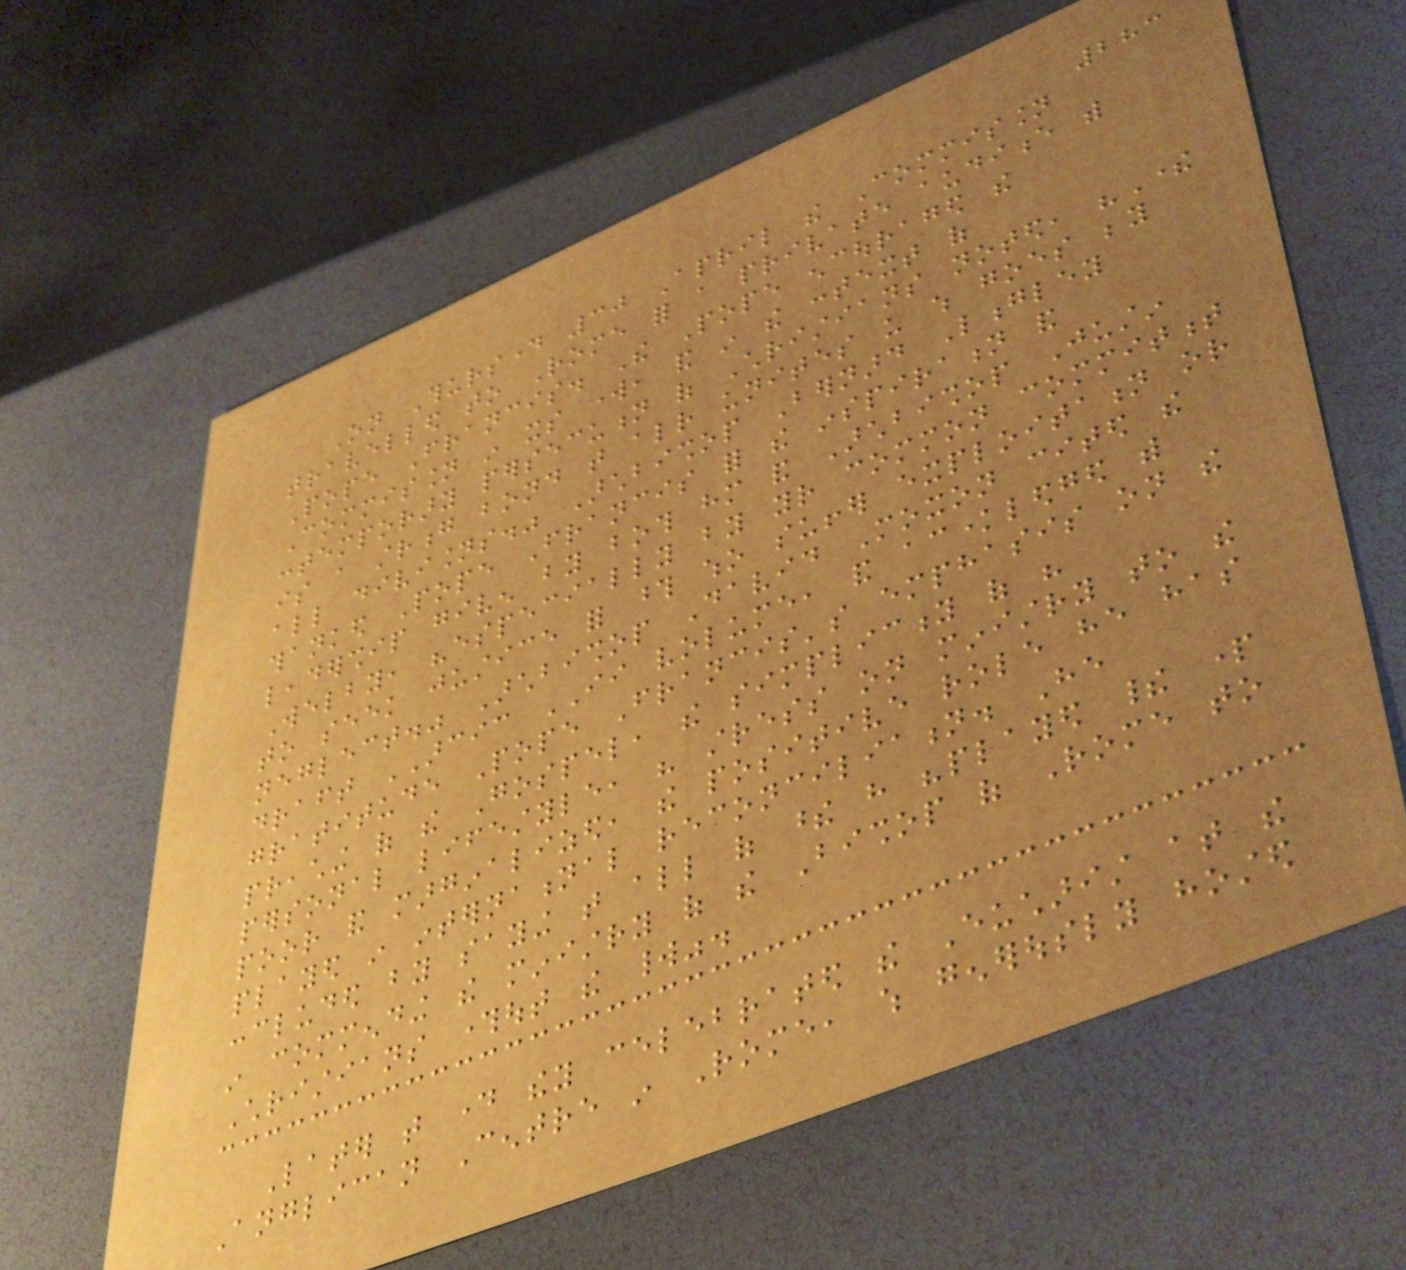283
On Thursday 30 April the Commission
travelled to Rome for a private audience with
Pope Francis. The Pope encouraged the
Commission in its work, and in the context of
contemporary persecution of Christians noted, "There
is a strong bond that already unites us which goes beyond
all divisions." Archbishop Bernard Longley
thanked Pope Francis for the inspiration and
leadership given by both him and Archbishop Justin
Welby, "especially by your common commitment
to seek justice for those who suffer exploitation or
neglect." Archbishop David Moxon cited the
draft ARCIC II volume, and acknowledged with
gratitude Pope Francis's emphasis on the
preaching of the Gospel, the simplicity of his
personal lifestyle, his stress on ministry to the
poor and marginalized, the positive role he has
played in international reconciliation. He
concluded by saying that all of these have "played their part
in commending the ministry of the Bishop of Rome to
Christians throughout the world".
Later that day they celebrated the Eucharist at the
Anglican Centre in Rome, which generously hosted
